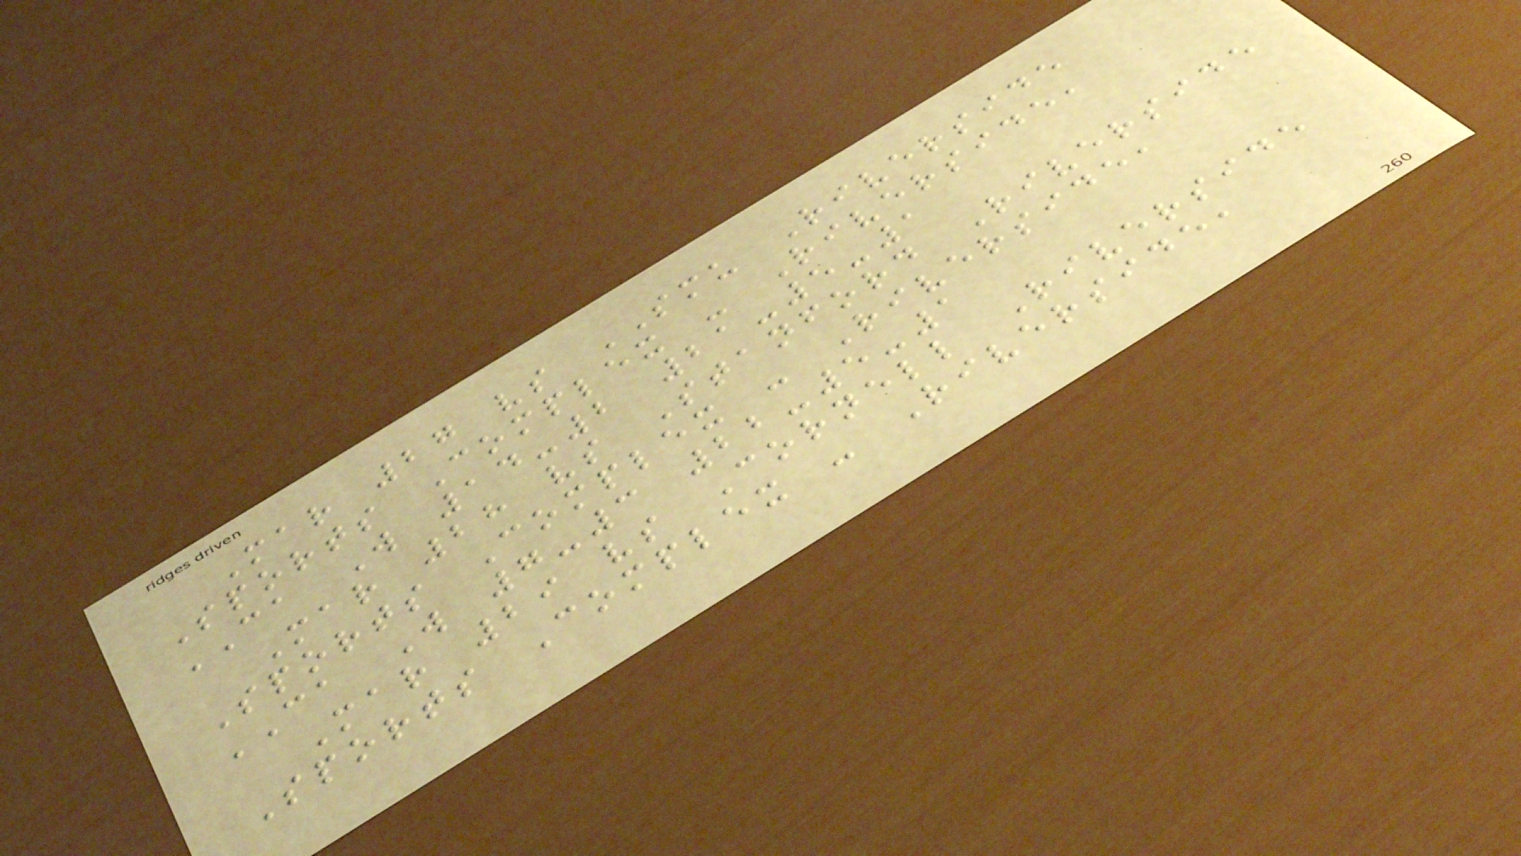Mar 27 vs SMU Riverside
Sports Complex - Riverside,
CA W 14-2 21-5-1
Mar 28 vs Stanford Riverside
Sports Complex - Riverside,
CA W 7-3 22-5-1
Mar 29 vs Cornell Riverside
Sports Complex - Riverside,
